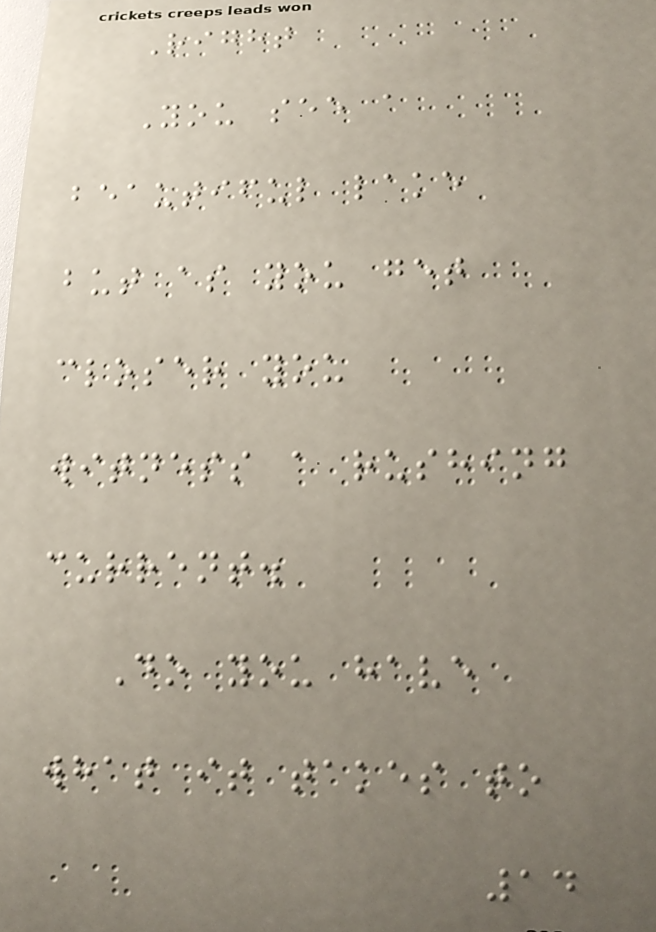Right
You see a
beautiful lake
but as you get
closer you
witness a rushing
current.
Do you have
what it takes to
14
